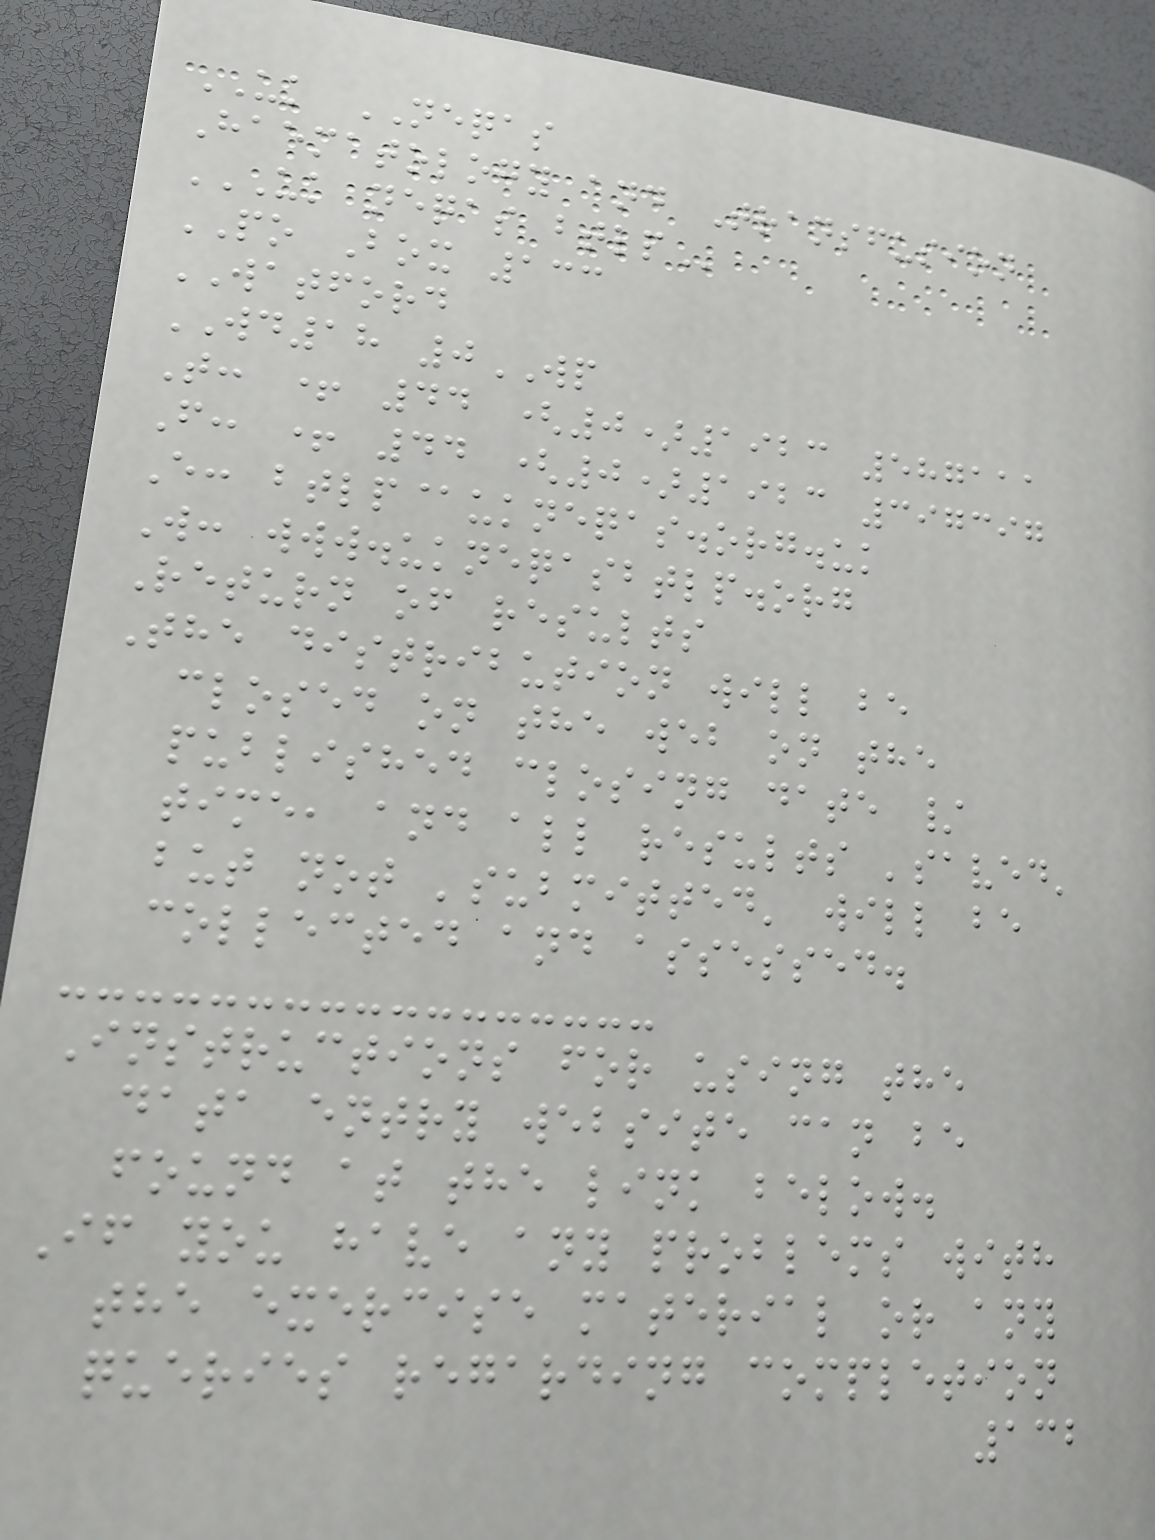UK NEQAS
Haematology and Transfusion
UK NEQAS BTLP
PO Box 133
WATFORD
WD18 0WP
T: + 44 (0)1923 587111
F: + 44 (0)1923 397397
E: btlp@ukneqas.org.uk
W: www.ukneqasbtlp.org
Return of results
The distribution will be
closed on the web on the
published closing date /
time, and all results 'saved'
but not 'submitted' will be
collected and assessed.
Instructions for using the
data entry website can be
found at the link below.
If you have any problems with
the exercise material or any
queries regarding completion
132
